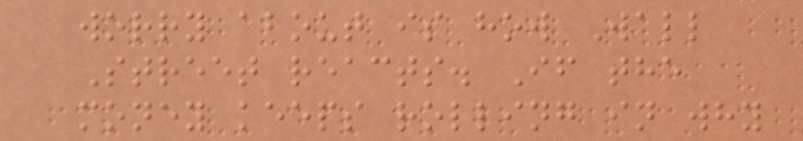worry about is how Wall
Street reacts. If the
money keeps rolling in why
